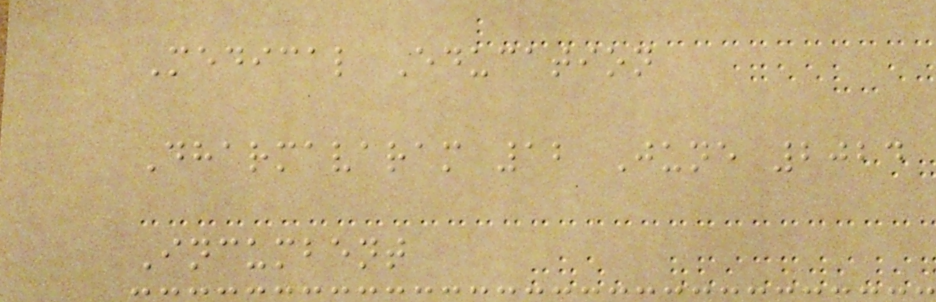Medical Education
Dharmavaram 12 June 2024
Incumbent
